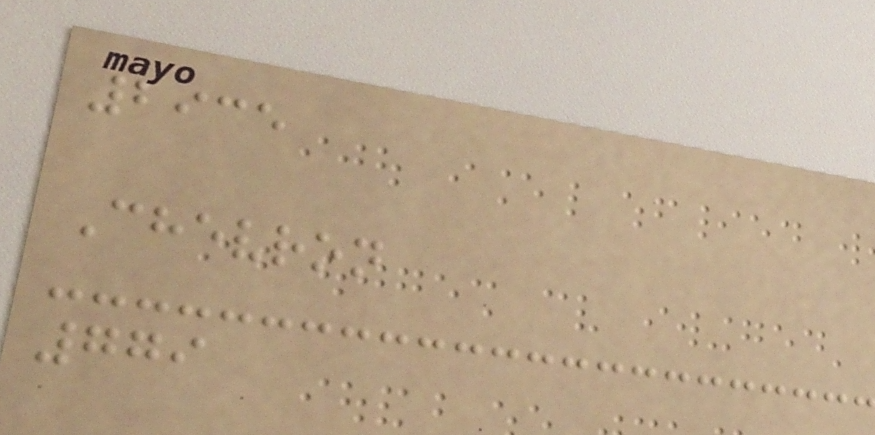2935
Chevron
779
